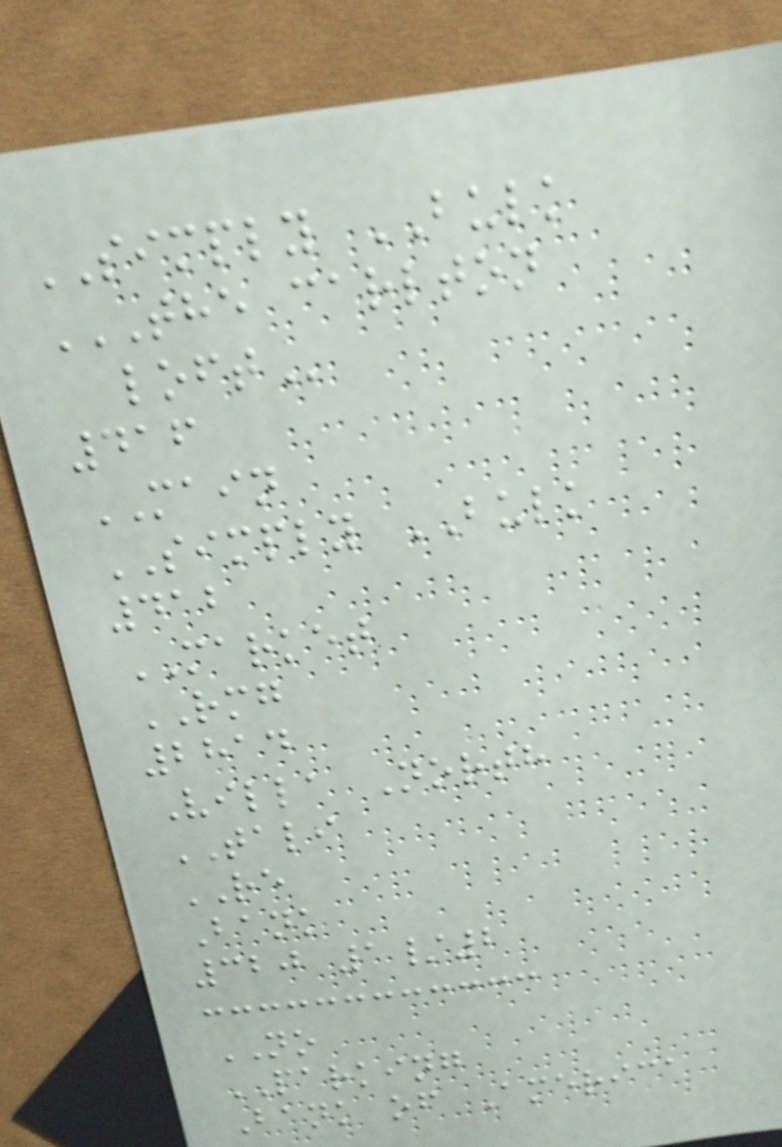SIMPLY BULK
THE CARLTON
LOFT
416
MAIN
SIMPLY BULK
412
MARKET
RMG
2814
Villa North
TALI
RE
Bank
320 1/2
NO
PARKING
Bank of America
